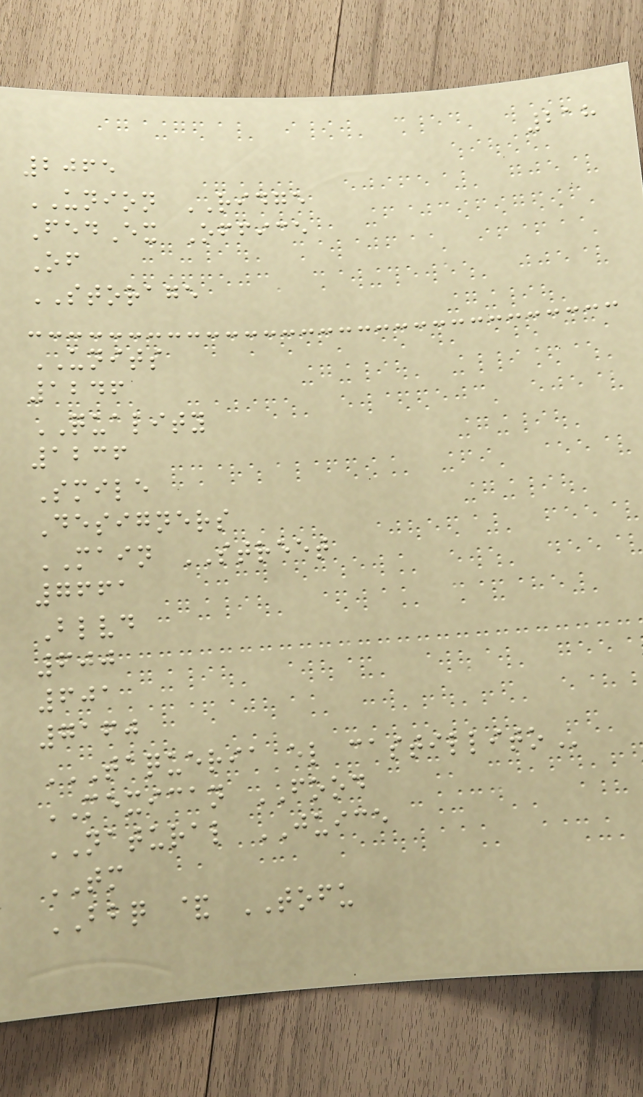218
2065
UNION RIDGE
FedEx Office
Of
STORAGE
UNITS
1246
QUALITY
1236
Smile
Designers
MAIN STREET
7661
Blvd
600
601
7160
TAQUERIA EL CASTILLITO
MEXICAN FOOD
NATURAL JUICE
TM
BBQ & TOFU
